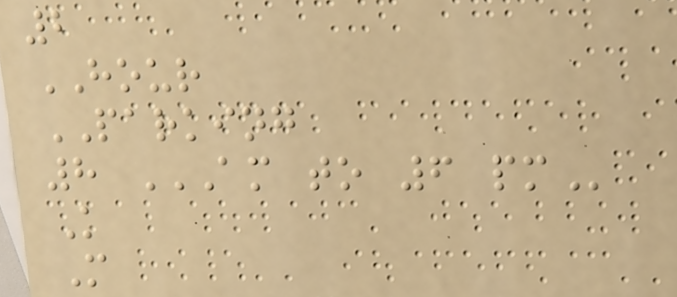2
HOUR
PARKING
8 AM TO 6 PM
K
M
